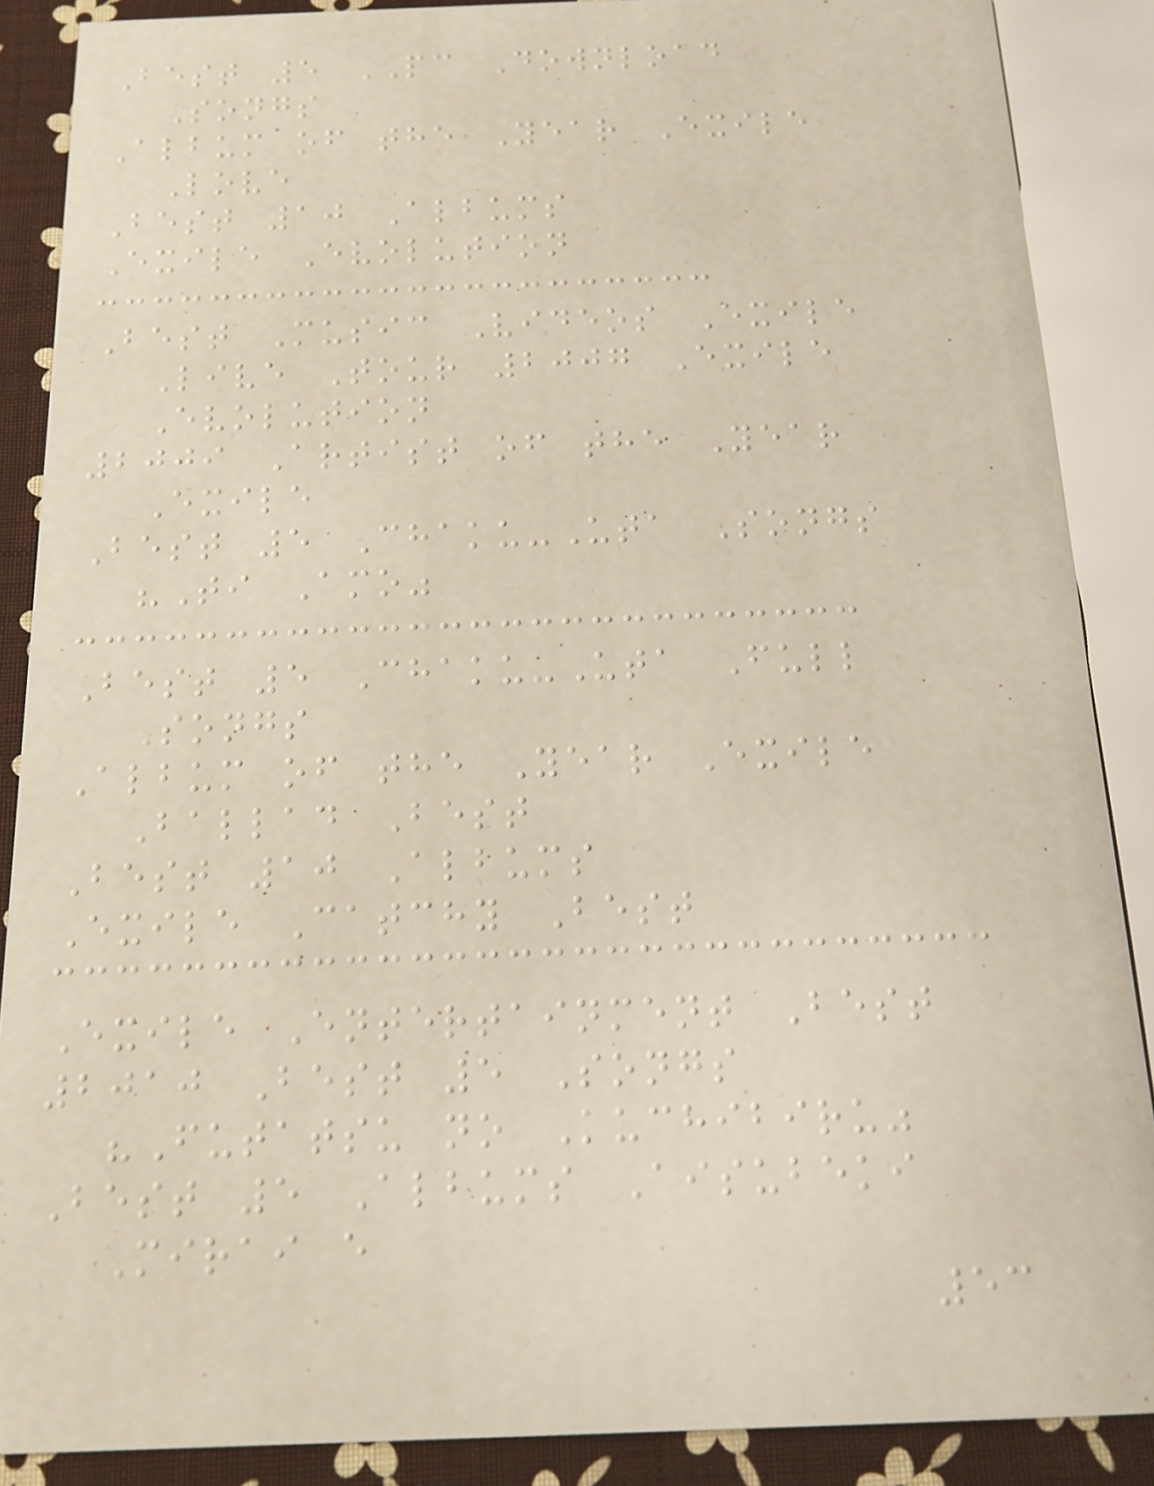Best 5 PC Download
Songs
Album of the Year Exile
Love
Best 10 Albums
Exile Evolution
Best Music Videos Exile
Live Tour 2007 Exile
Evolution
2009 Artist of the Year
Exile
Best 5 Chaku-Uta Songs
"Ti Amo"
Best 5 Chaku-Uta Full
Songs
Album of the Year Exile
Ballad Best
Best 10 Albums
Exile Catchy Best
Exile Entertainment Best
2010 Best 5 Songs
"Futatsu no Kuchibiru"
Best 5 Albums Aisubeki
Mirai e
53
